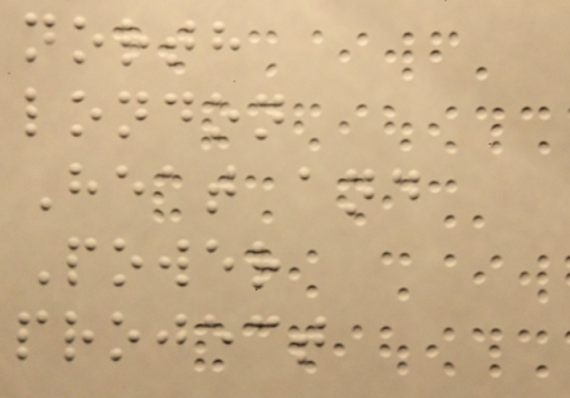north
london
Heat and
Power
project
